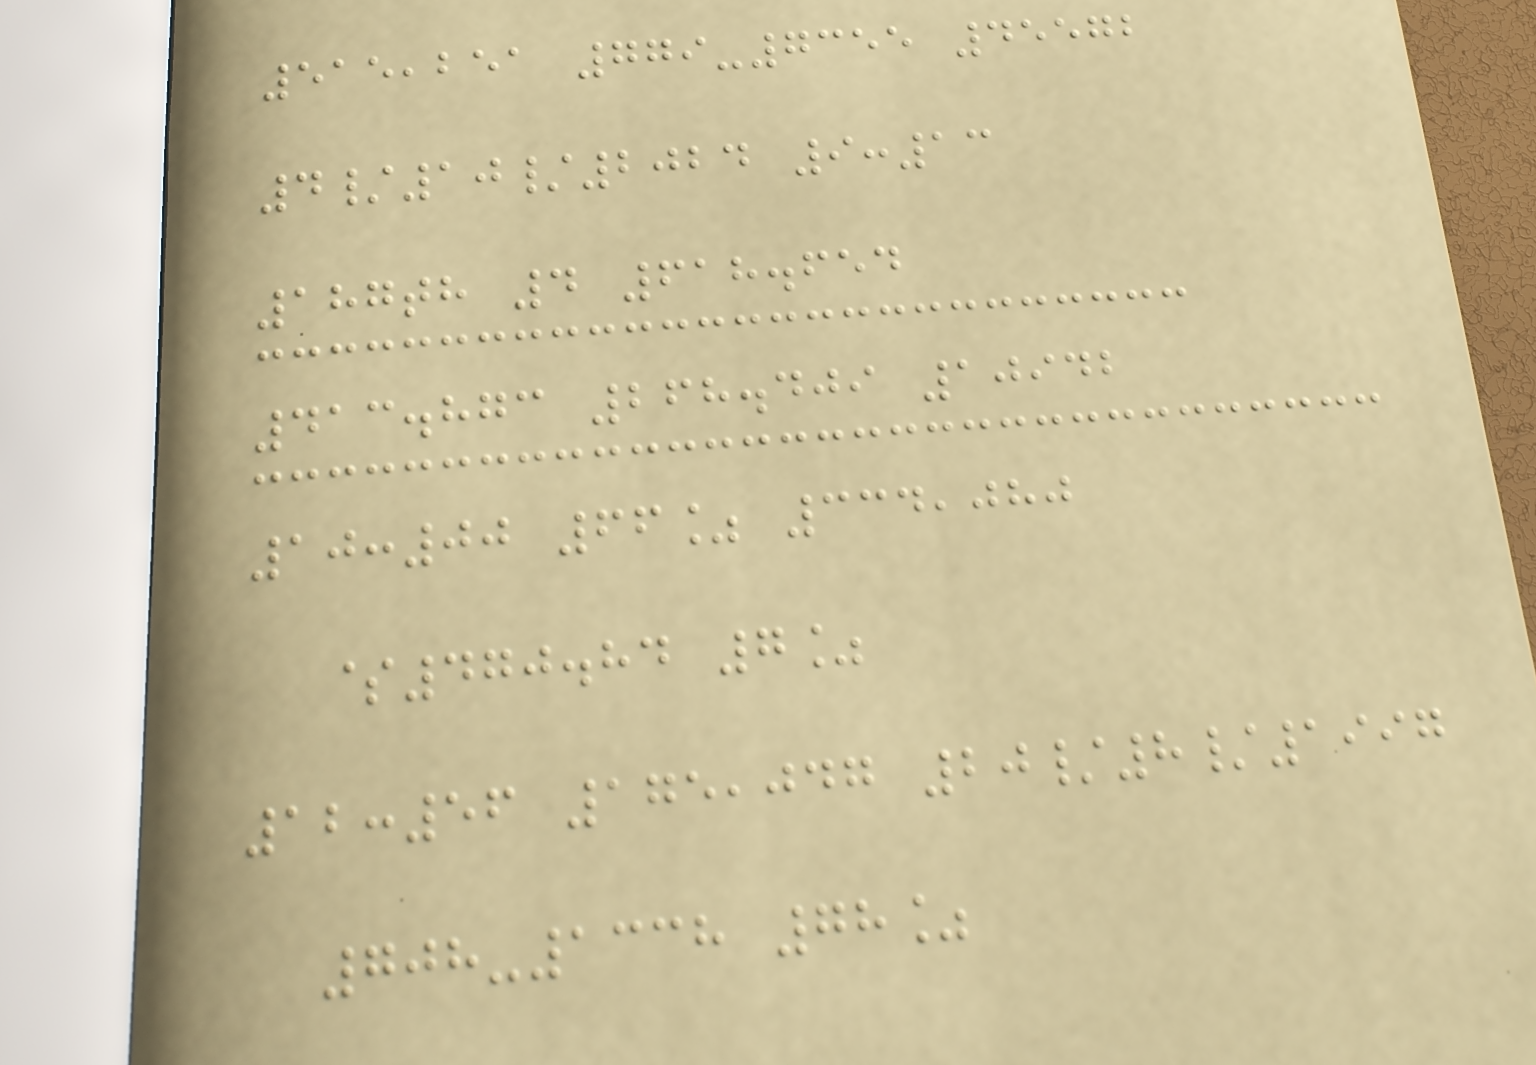515,251 779-7355 45572
4/10/2024 9:13
187th 4 618.654
413.873 268.409 10942
10:00 66% 334,080
$470.84 7%
12:56 175,047 20/8/1997
708-1338 78%
